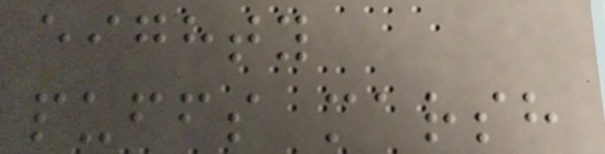eighty
puffs marsh
